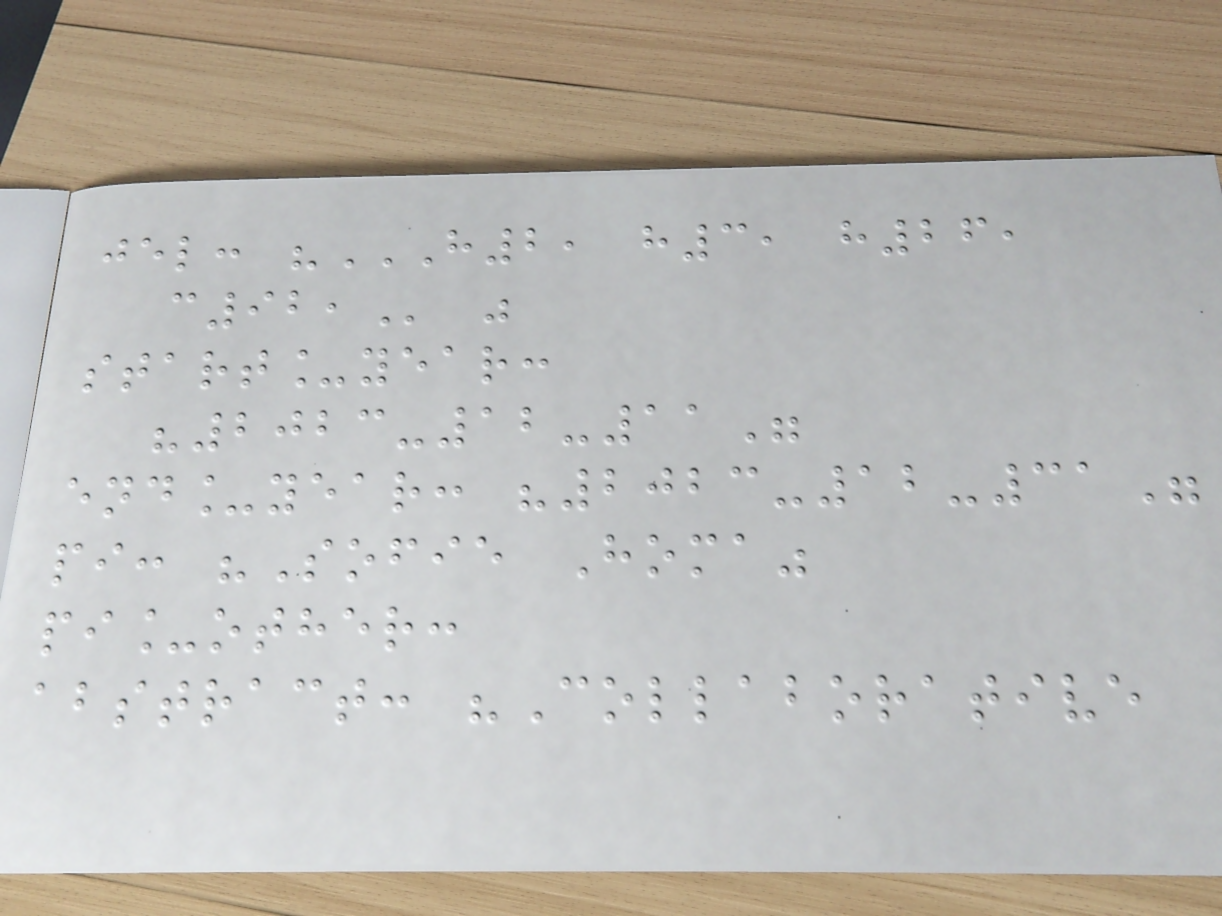jel: "H2, H3, H26,
C92, "
start_year:
"2023-12-11"
end_year: "2023-12-31"
pi: "Sofie Homa"
pi_other:
abstract: "Collaborative
